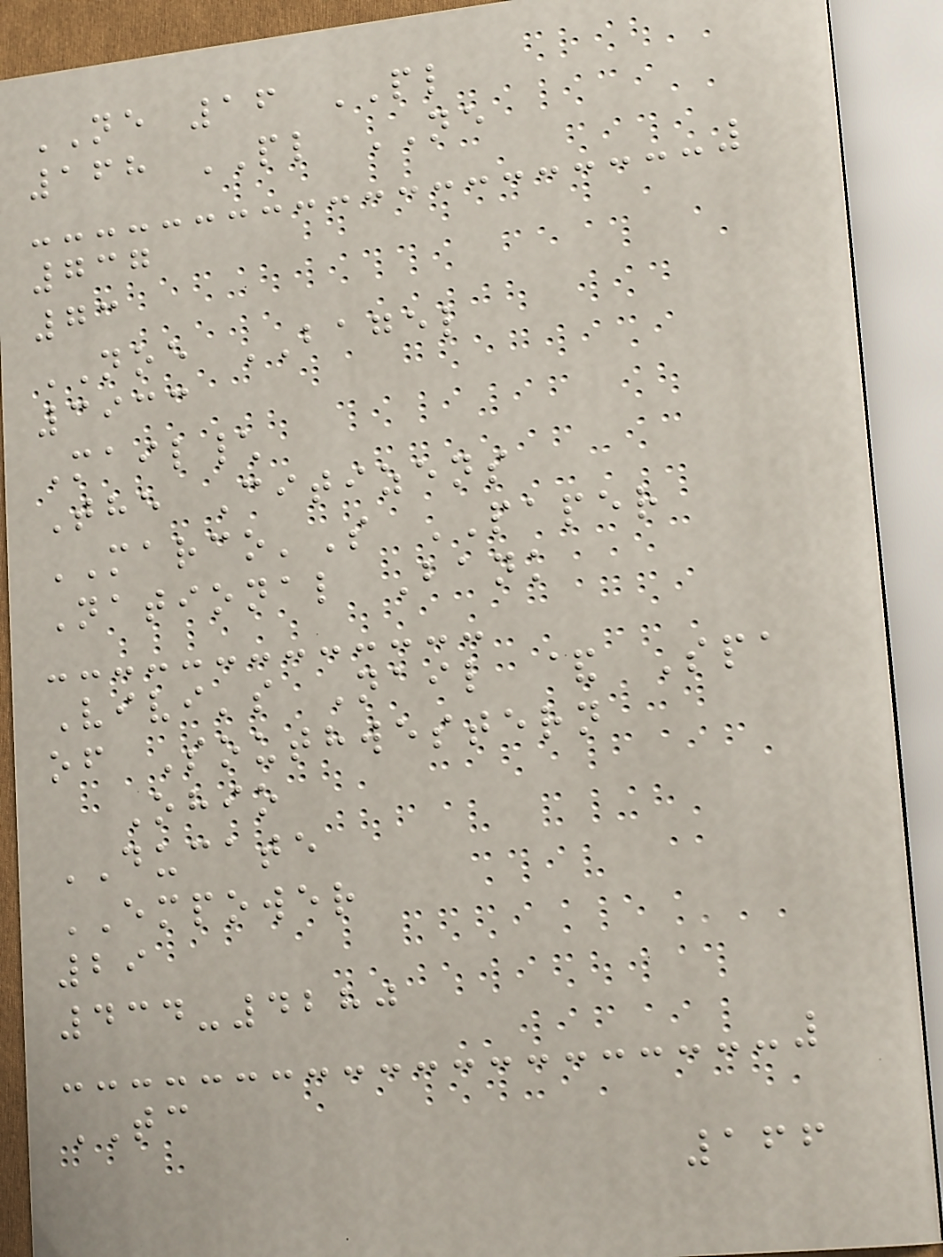NE 16 PL
168 PL NE
737
73
NOE BAGEL
3933
Mail\
The Citizens
MARCO'S PAPER
National Bank
Vivi's Nail & Spa
of Southwestern
Ohio
DUCATE
EMPOWER
29
434-4280
TC
166
